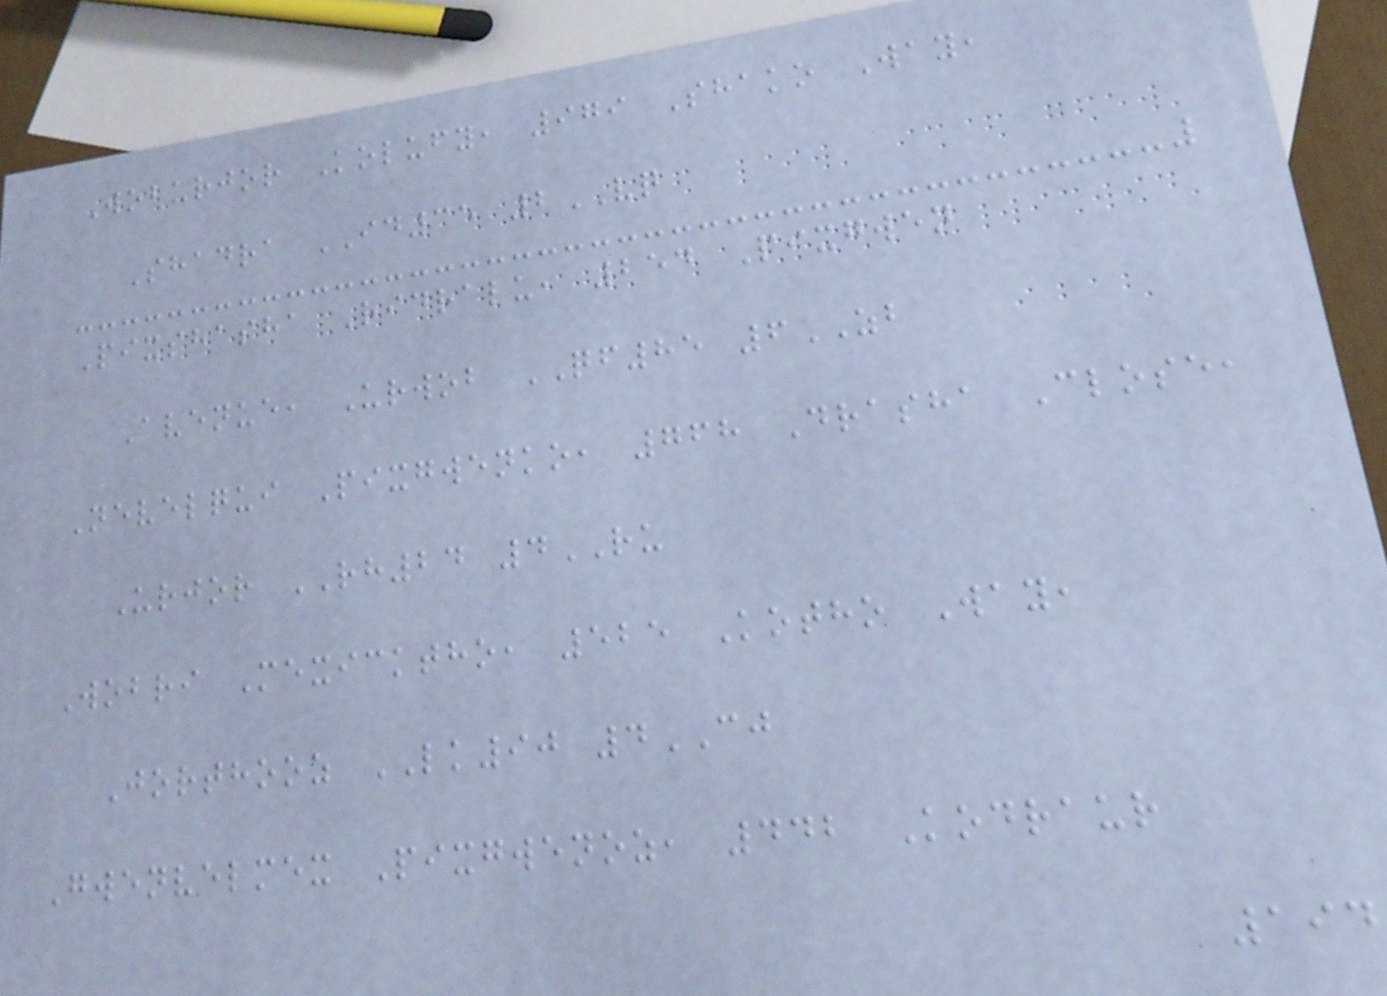Woburjor Kolufy, 979 Shako Way,
Shadra ID35 2VQ
Pixshasha Ridralu, 254 Pixgwen
Avenue, Urwob QF85 6ZB
Nevelqui Pixgwenko, 768 Drasha Close,
Urjor RH24 4RU
Wobri Mexicktho, 525 Kotho Way,
Jorthooz LK90 4CJ
Gwenvelmex Pixgwenoz, 442 Kodraur
194
